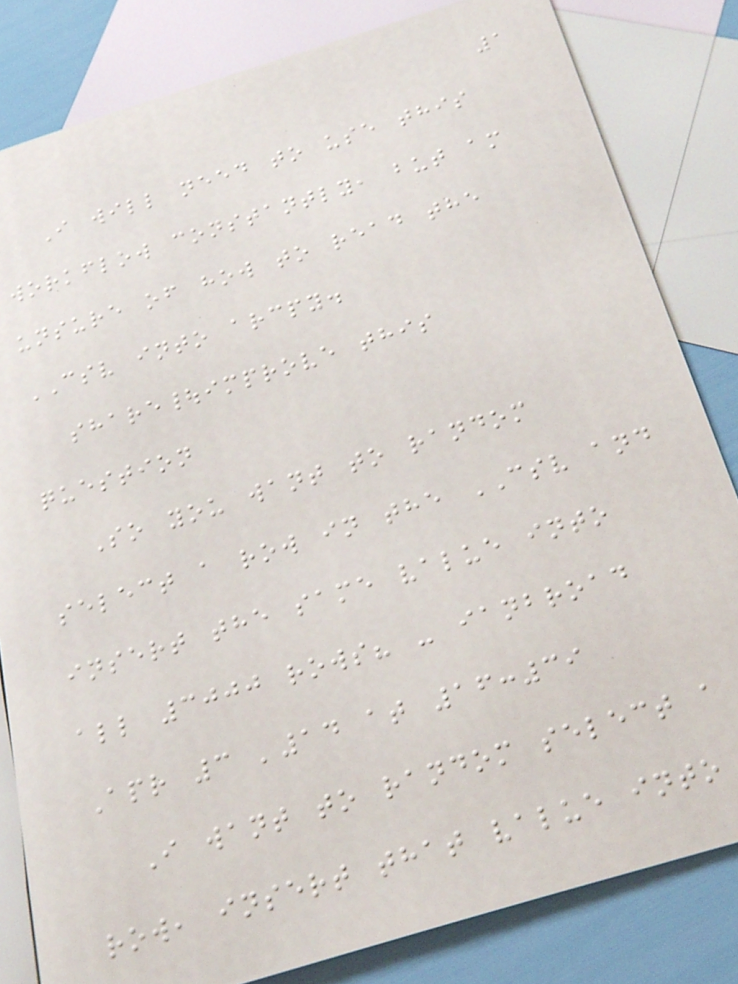1
I will need to use this
workflow constantly, but am
unsure of how to read the
CSV into arcpy.
share|improve this
question
So you want to random
select a row in the CSV and
insert the same value into
all 3000 rows? - ianbroad
Apr 3 '14 at 16:39
I want to random select a
row, insert that value into
